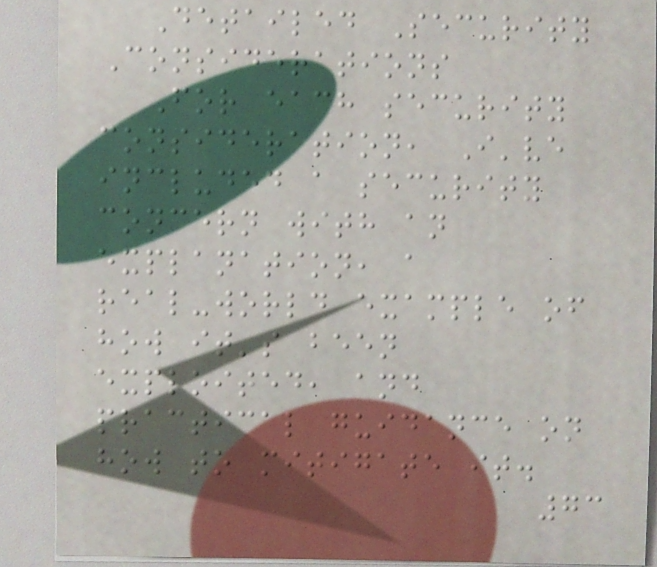Detailed Security
Considerations
For each security
consideration, I've
included a security
concern with an
explanation, a
real-world example of
how it's been
exploited, and
practical guidance on
how to mitigate it.
73
